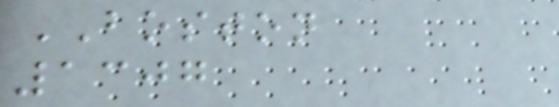BOSTON
1307
